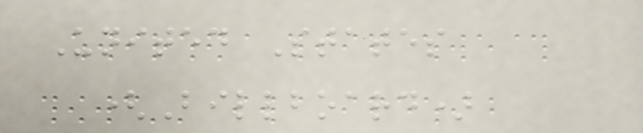United States
(Billboard)
